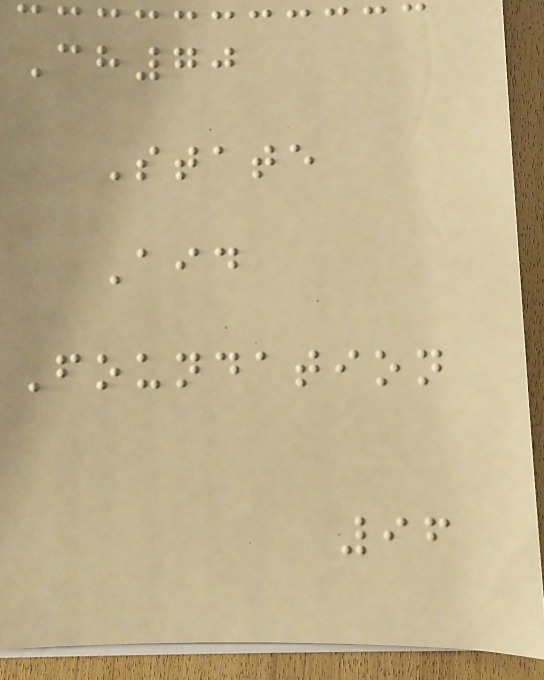Ch70
State
Aid
Foundation
96
